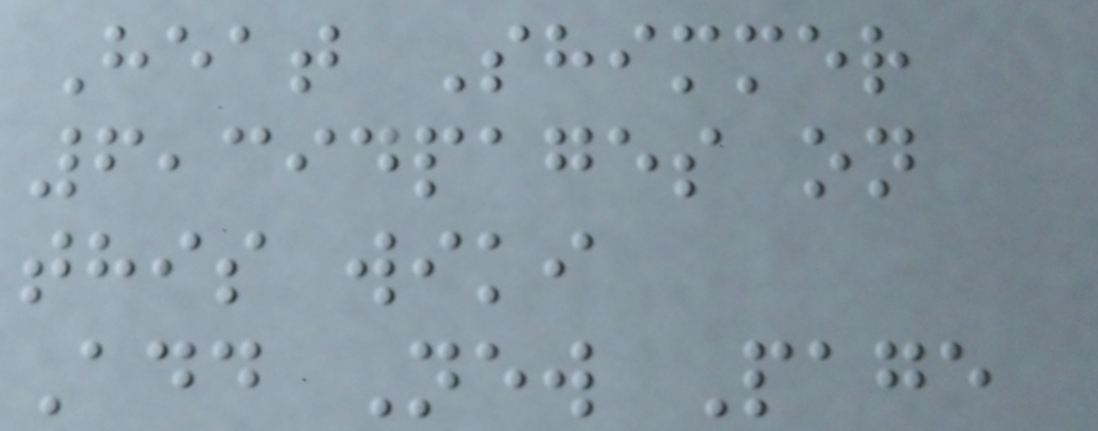Heat Shimmer
6,394pages on
this wiki
Add New Page
